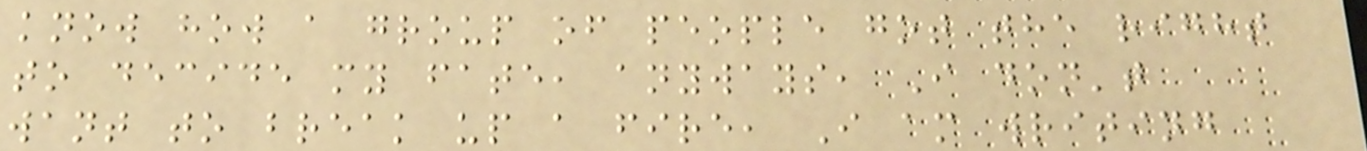know how a group of people got the right
to decide my fate, anyways, I don't
want to break up a fire, I am writing
